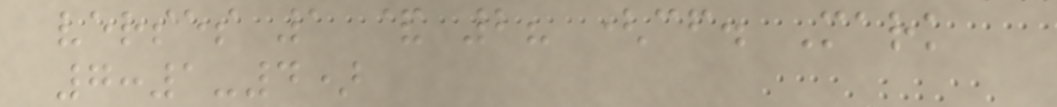verses 1 & 2? (cf. Mark
7:1-4)
